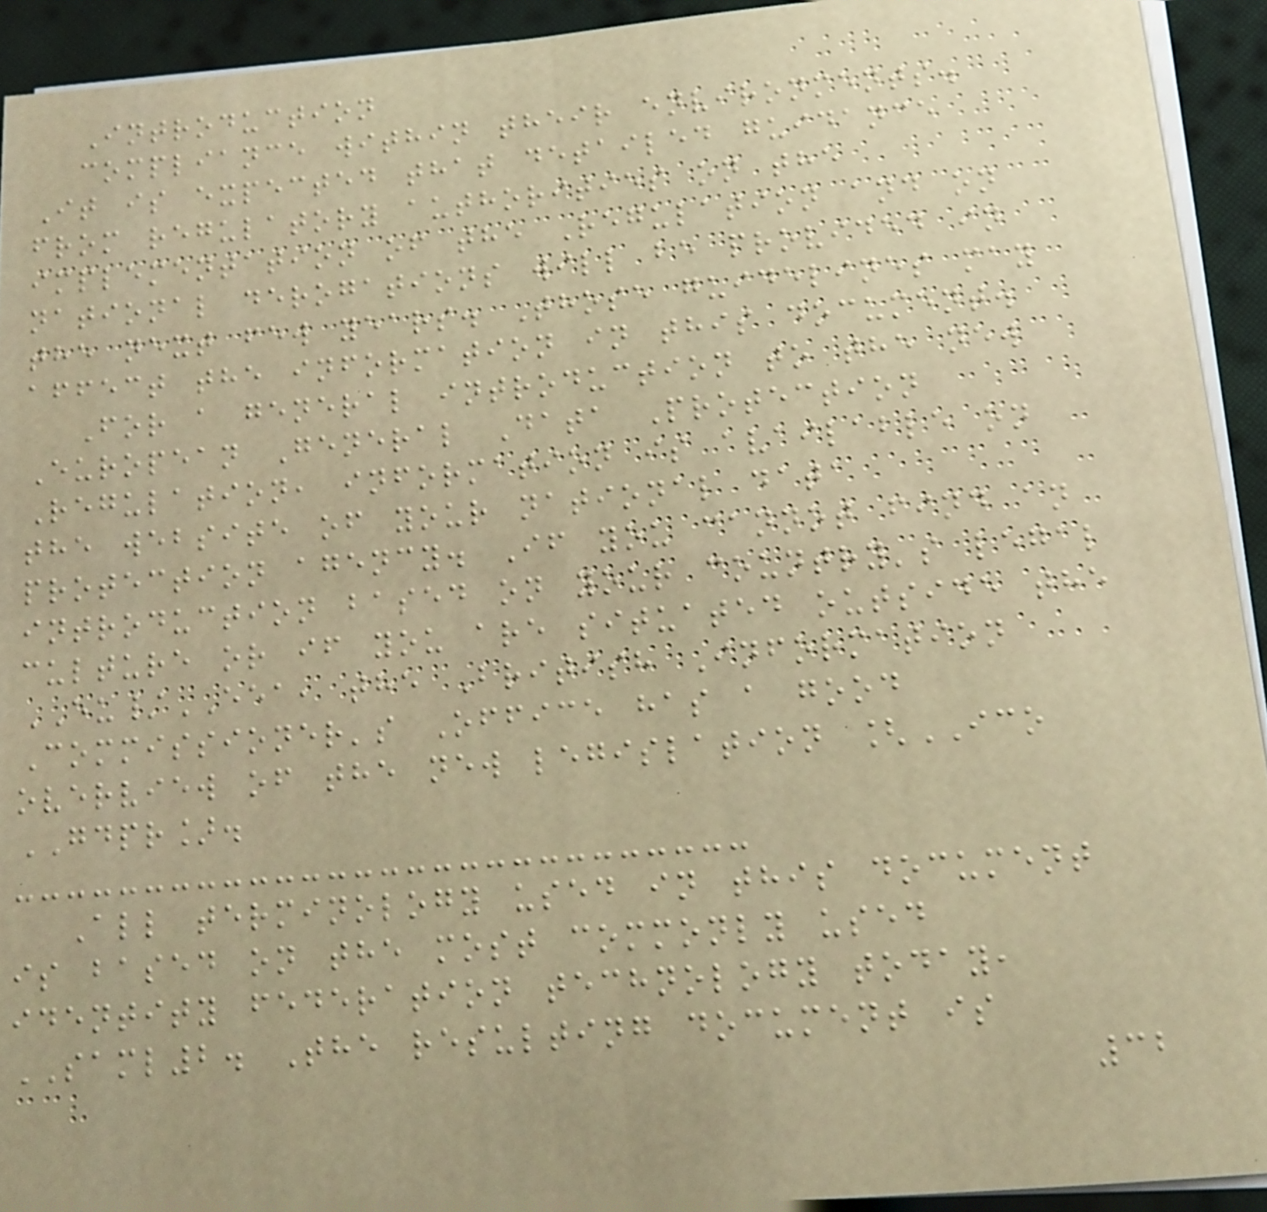Introduction
compliance within their environments.
It is expected that detailed guidance
from regulatory authorities on the
implementation of the Regulation and on
national derogations will be provided in
the next few years. Those guidelines may
affect the information in this document.
For a general introduction to the new
European General Data Protection
Regulation, information is available on
the website of your national data
protection agency. If you cannot find an
introduction based on your country's legal
culture or if you are situated outside the
EU/EEA, the British Information
Commissioner's Office has a good
overview of the new legislation [ICO
GDPR].
All terminology used in this document
is based on the most commonly used
identity federation technology today,
SAML2. The resulting document is
32
